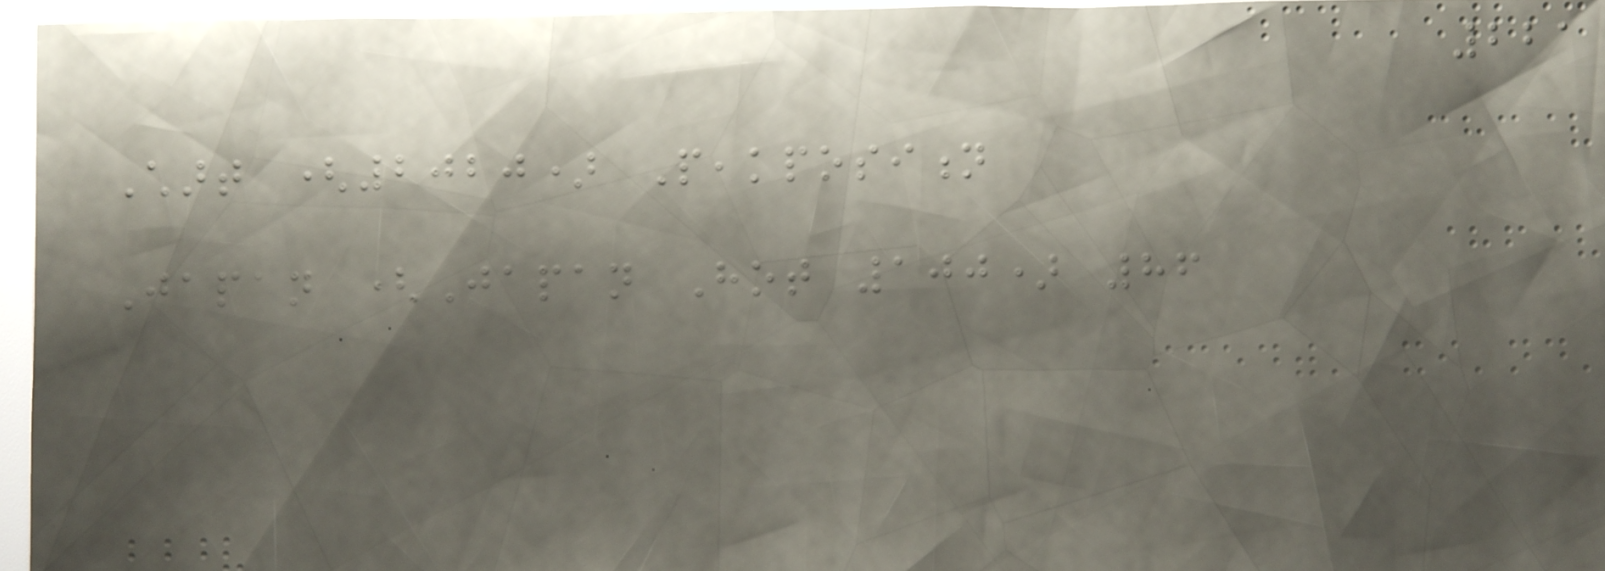221
Chart (2020) Peakposition
Japan (Japan Hot 100) 86
